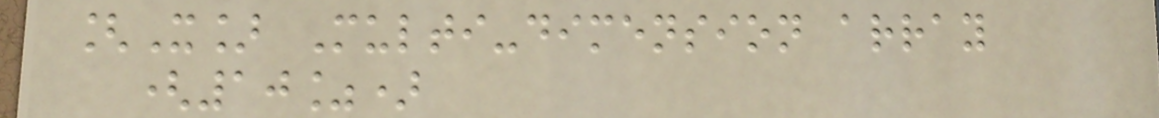[X] Multi-dimension array
(10%)
